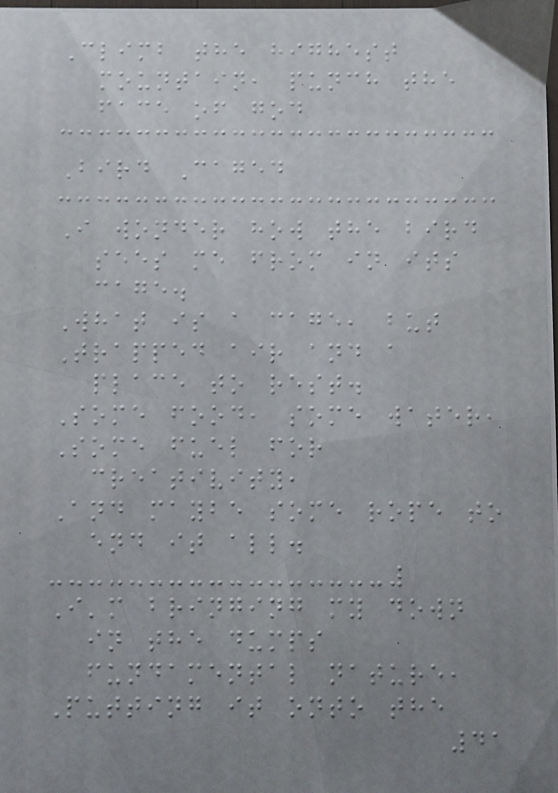Climb the highest
mountain, punch the
face of god
Bird Caged
I wonder how the bird
sees me from in its
cage.
What is a cage, but
Trapped air and a
place to rest.
Some food, some water,
Some fuel for
creativity,
And maybe some rope to
end it all.
I'm bringing my down
in the dumps
fundamental nature,
Putting it onto the
41
